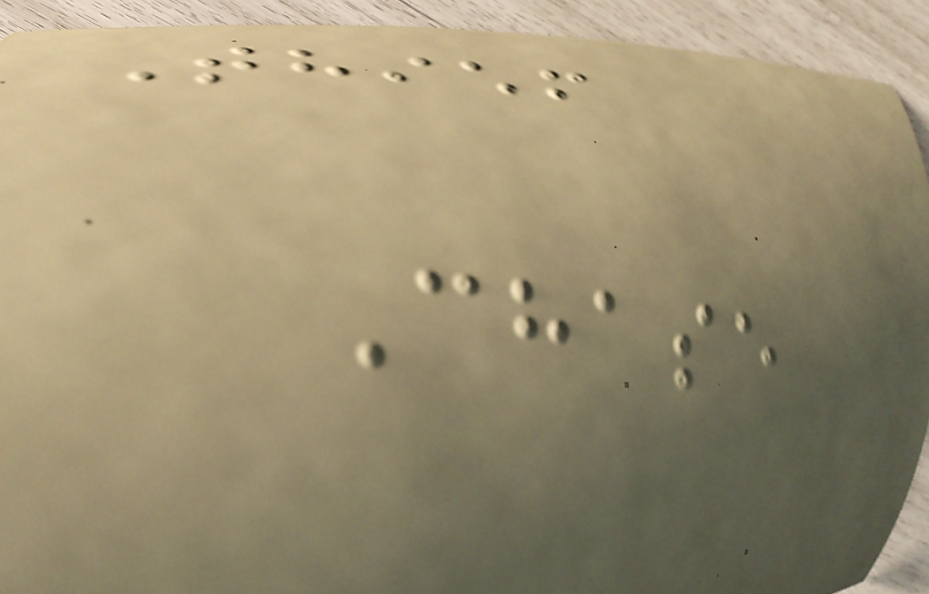Thief
Chase
